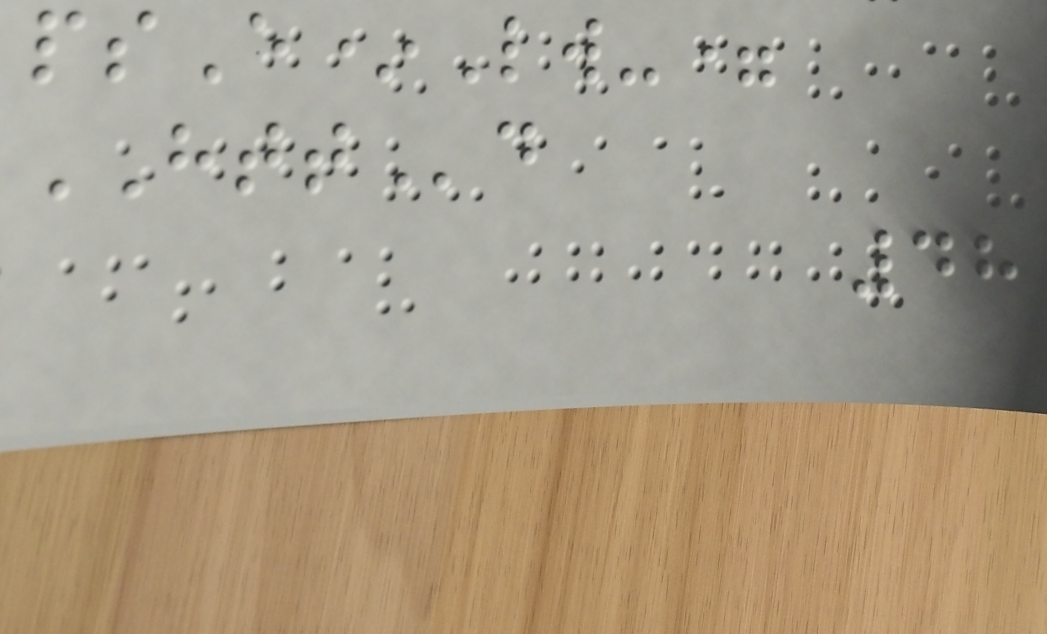psE*Lw-=
HTTd
48
